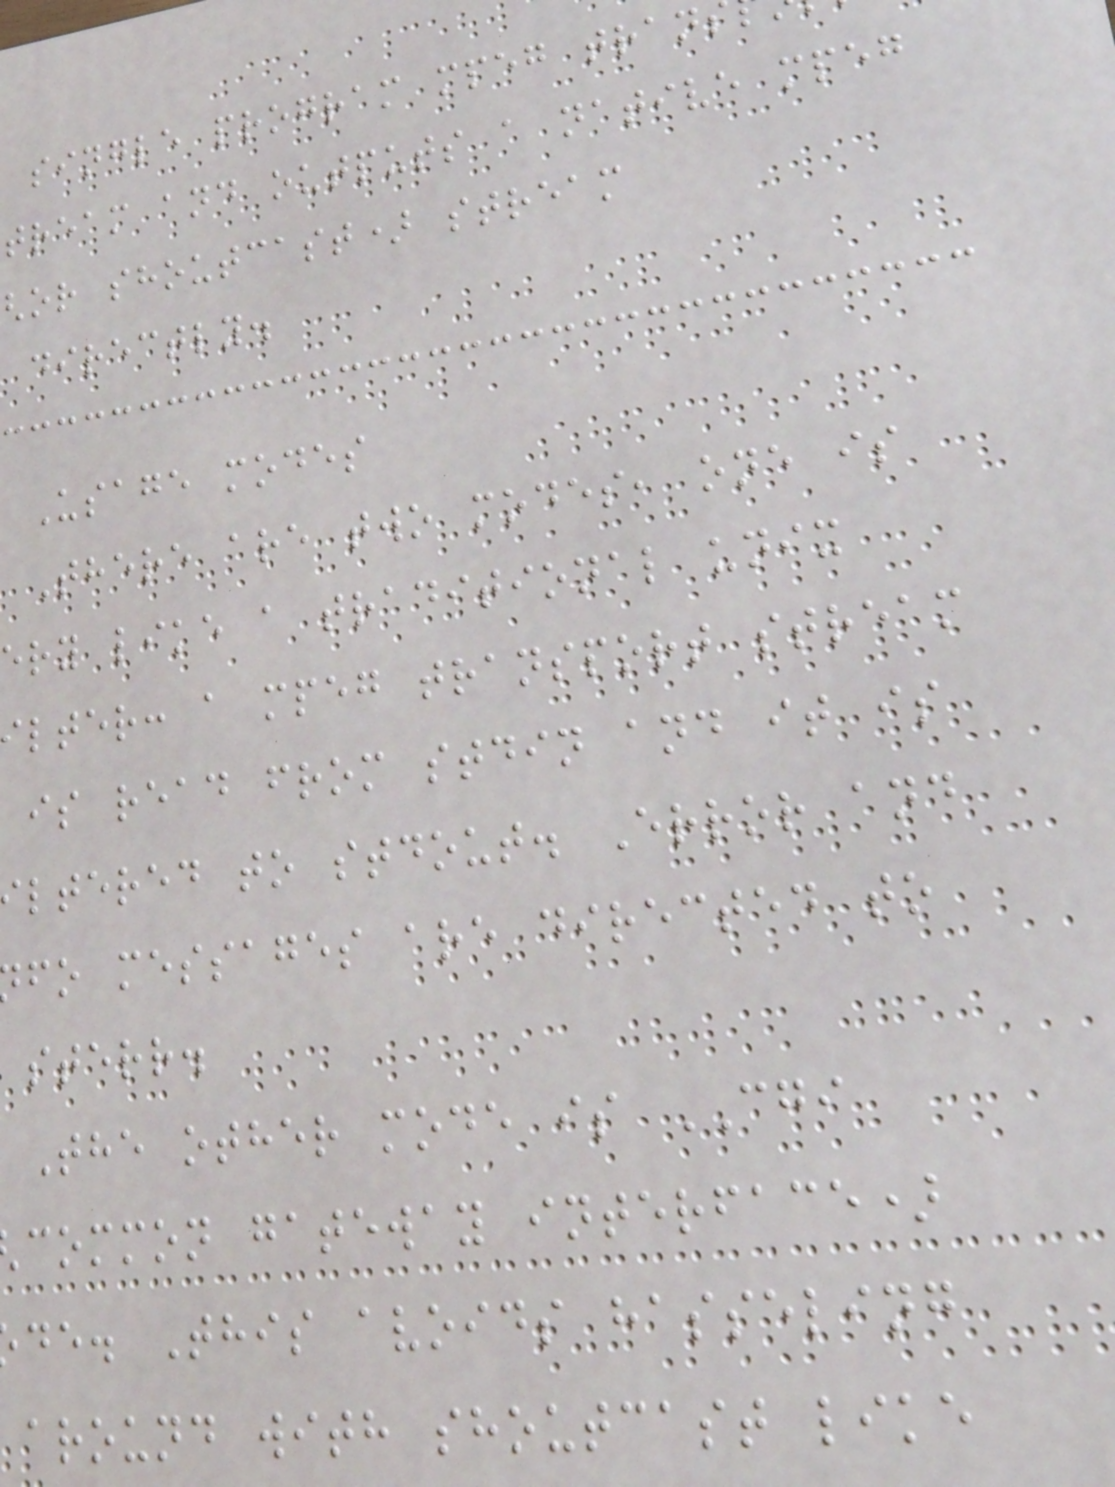single program mpeg tran
tream and outputs a native mpeg
or shoutcast) stream
directly.
Usage modes
There are two modes, one is
ery like a traditional unix
ilter: a mpeg transport stream
is read from stdin and it is
ltered to stdout. Error and
fo messages are directed to
sterr.
The other mode is CGI
common gateway interface)
de. This avoids hasseling
around with shoutcast like
